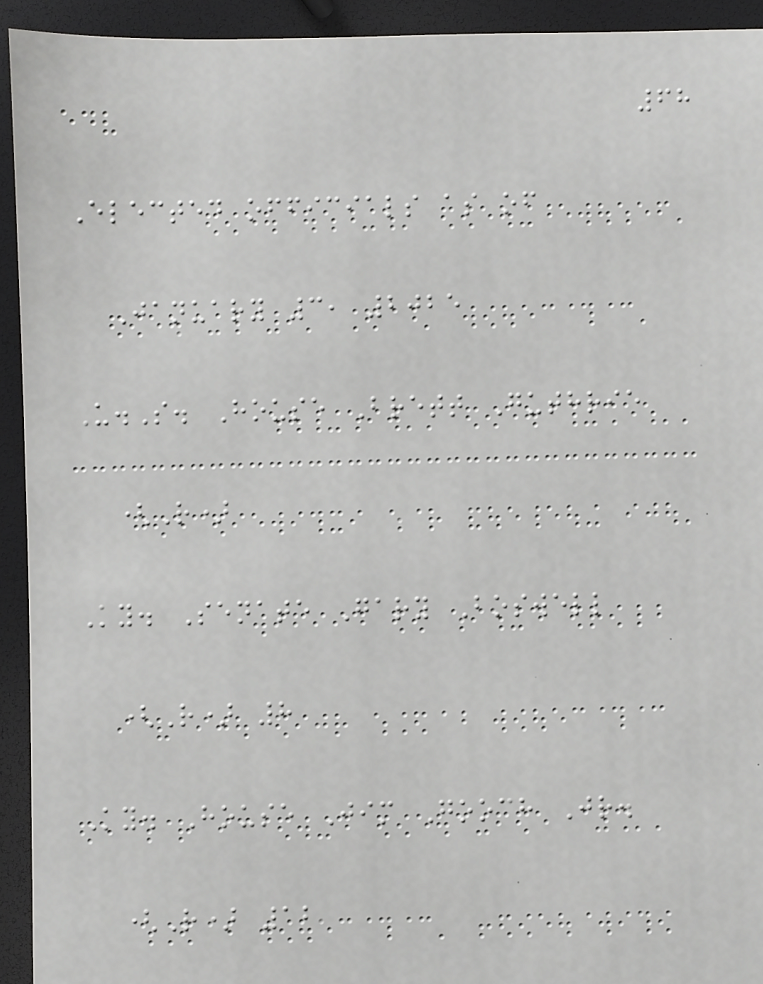68
Elected officials as of
January 3, 2025
U.S. House Brett Guthrie
(R)
Ky. Senate Gary Boswell
(R) 8
Ky. House Jim Gooch Jr.
(R) 12
